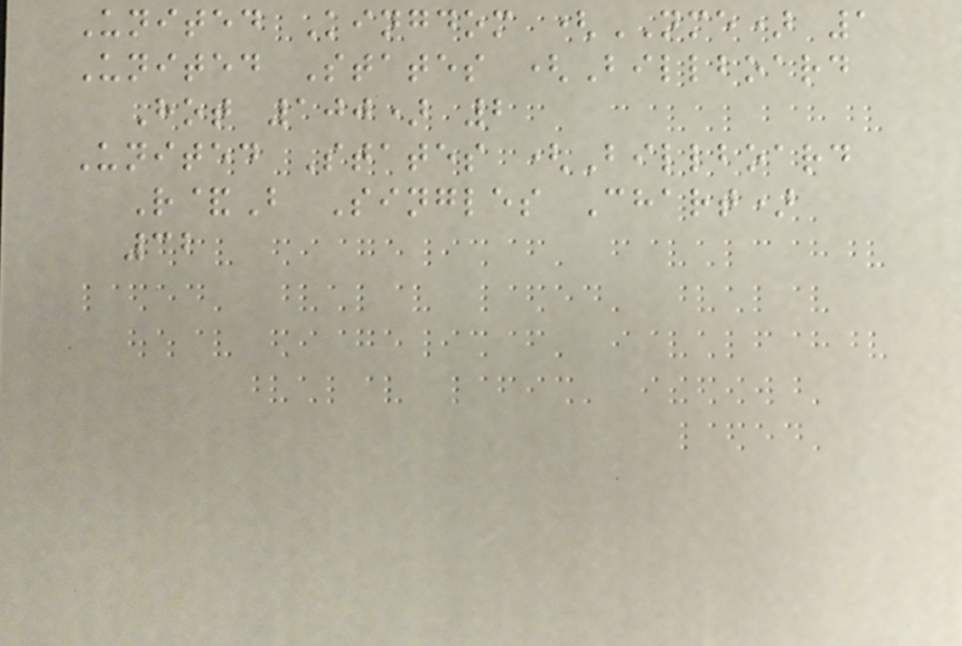United Kingdom (NME) 1
United States (Billboard
Hot 100) 2
United States (Billboard
R&B Singles Chart)
32
